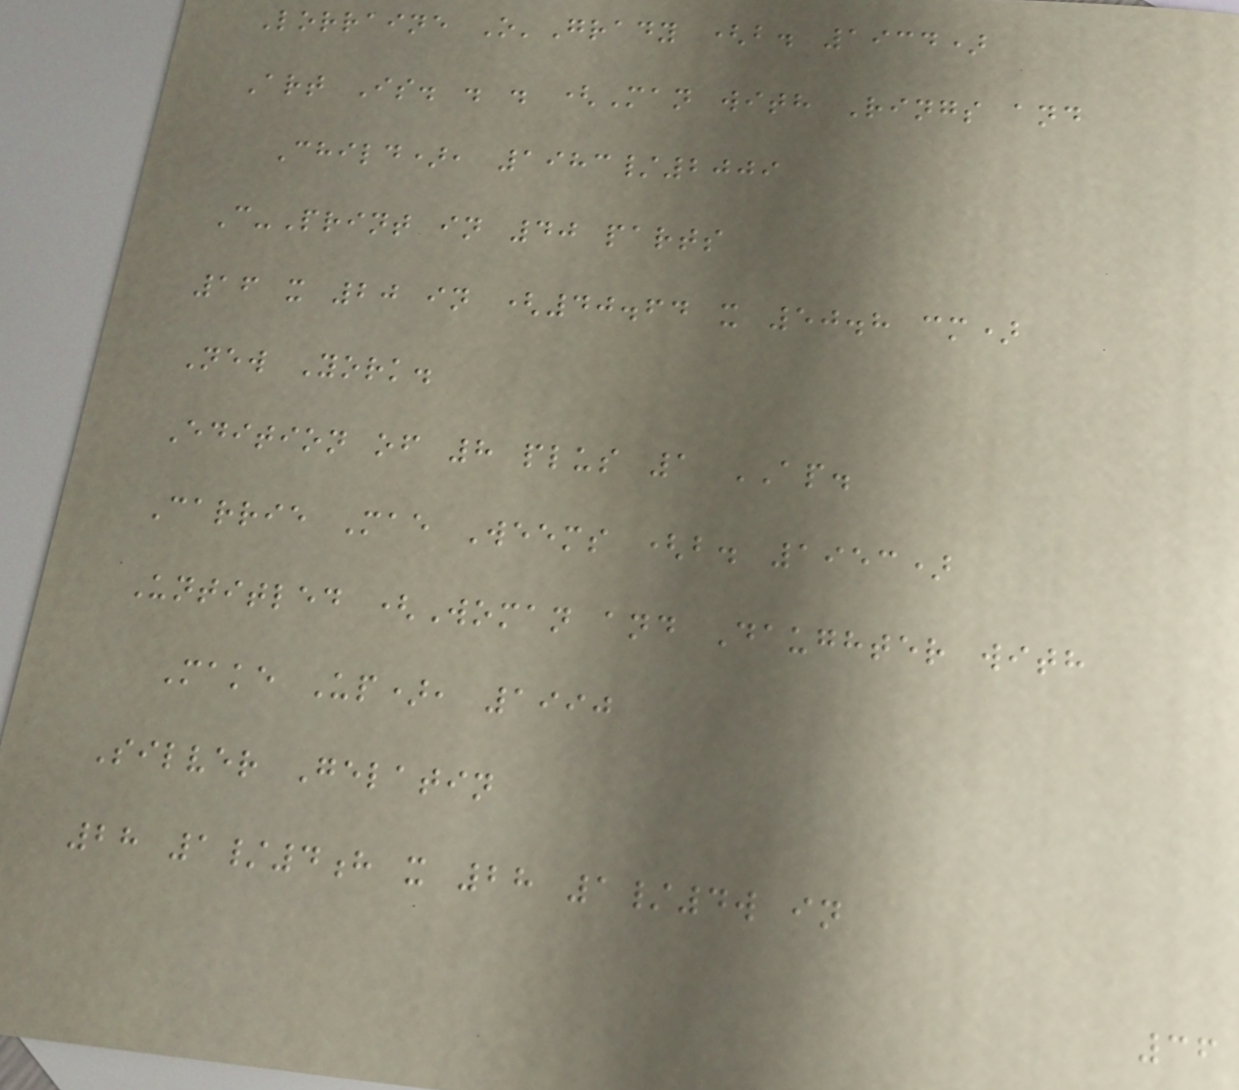Lorraine O'Grady (b. 1934)
Art Is. . . (Man with Rings and
Child), 1983/2009
C-Print in 40 parts
16 x 20 in (40.64 x 50.8 cm)
New York.
Edition of 8 plus 1 AP.
Carrie Mae Weems (b. 1953)
Untitled (Woman and Daughter with
Make Up), 1990
Silver Gelatin
28 1/4h x 28 1/4w in
36
